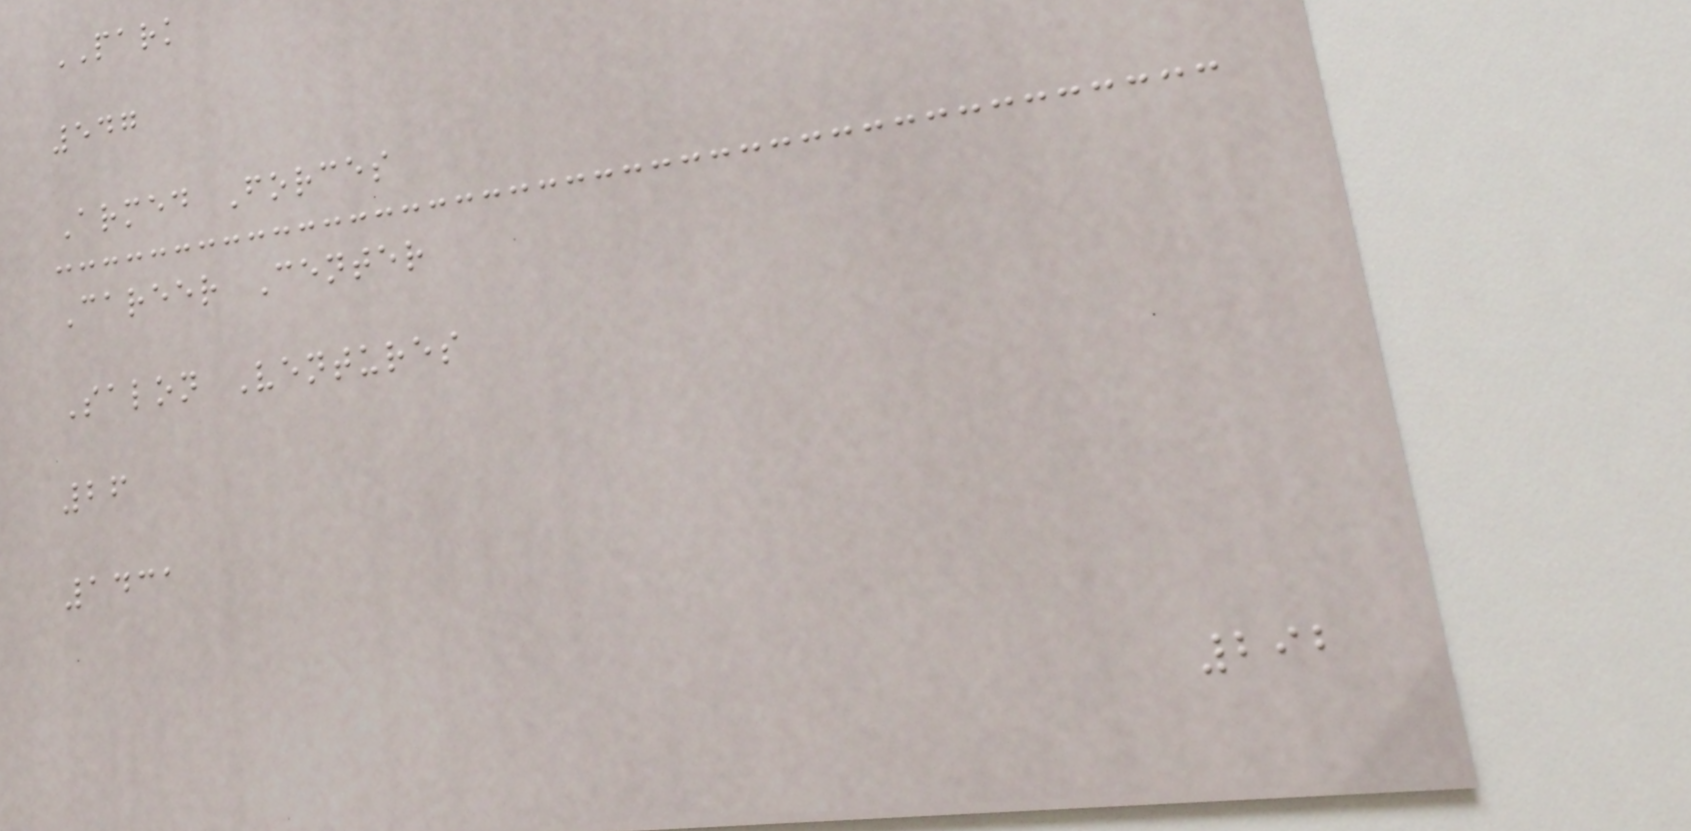PARK
547
Armed Forces
Career Center
Salon Ventures
26
1431
292
